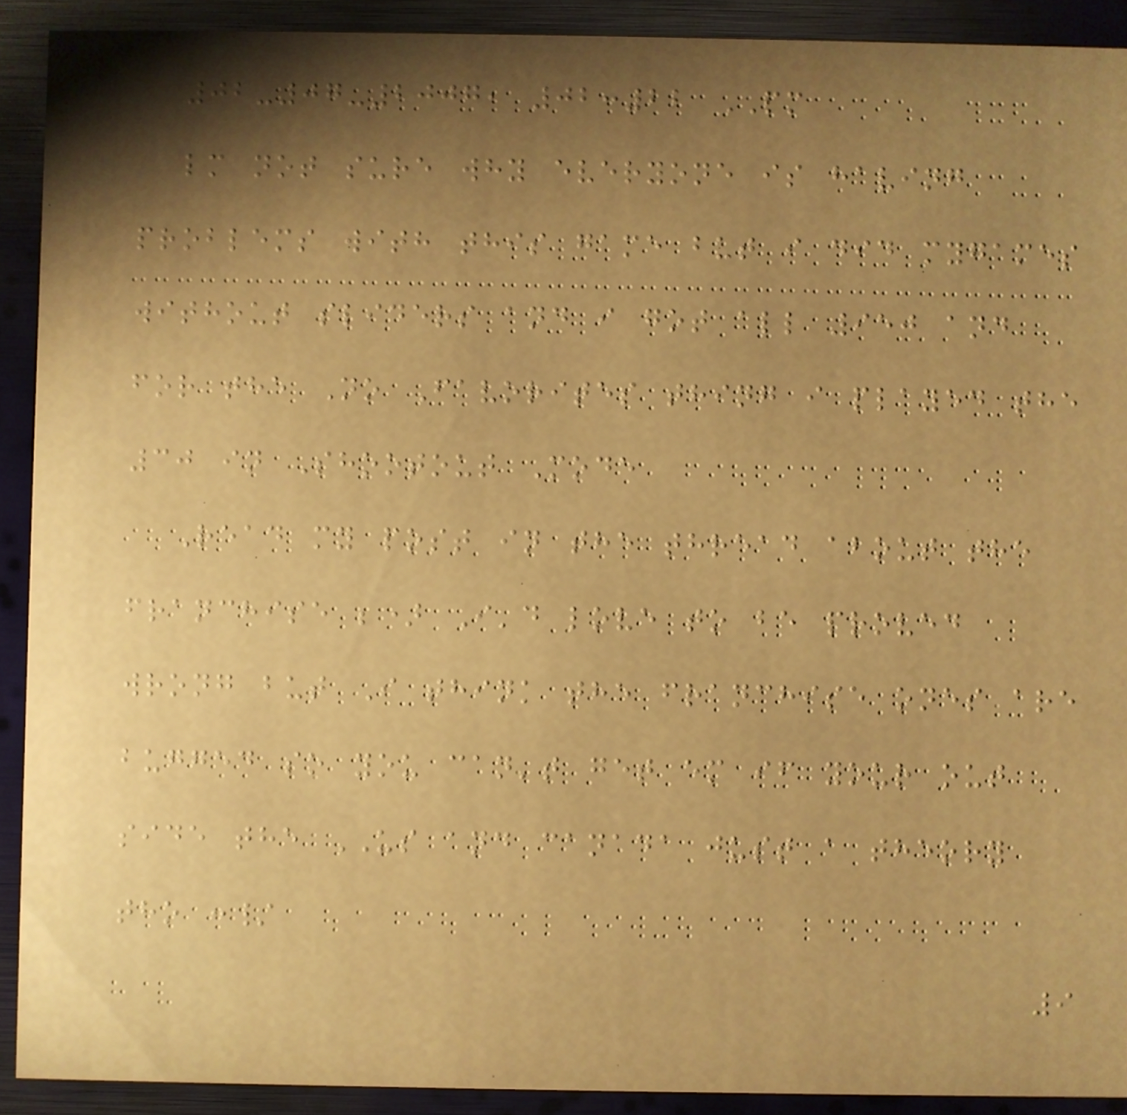02-07-2007, 02:22 PM
lm not sure why everyone is having
problems with this game but i did mygames
without sliders and i got all 950 and
for the No Favorites thing i played the
30 in Shootout Mode
Read my post in the thread about the
franchise ;) I'd love to be proved
wrong but I think the franchise ones are
bugged so you can't get em if your out
side the US and canada just a theory
tho :/
9
